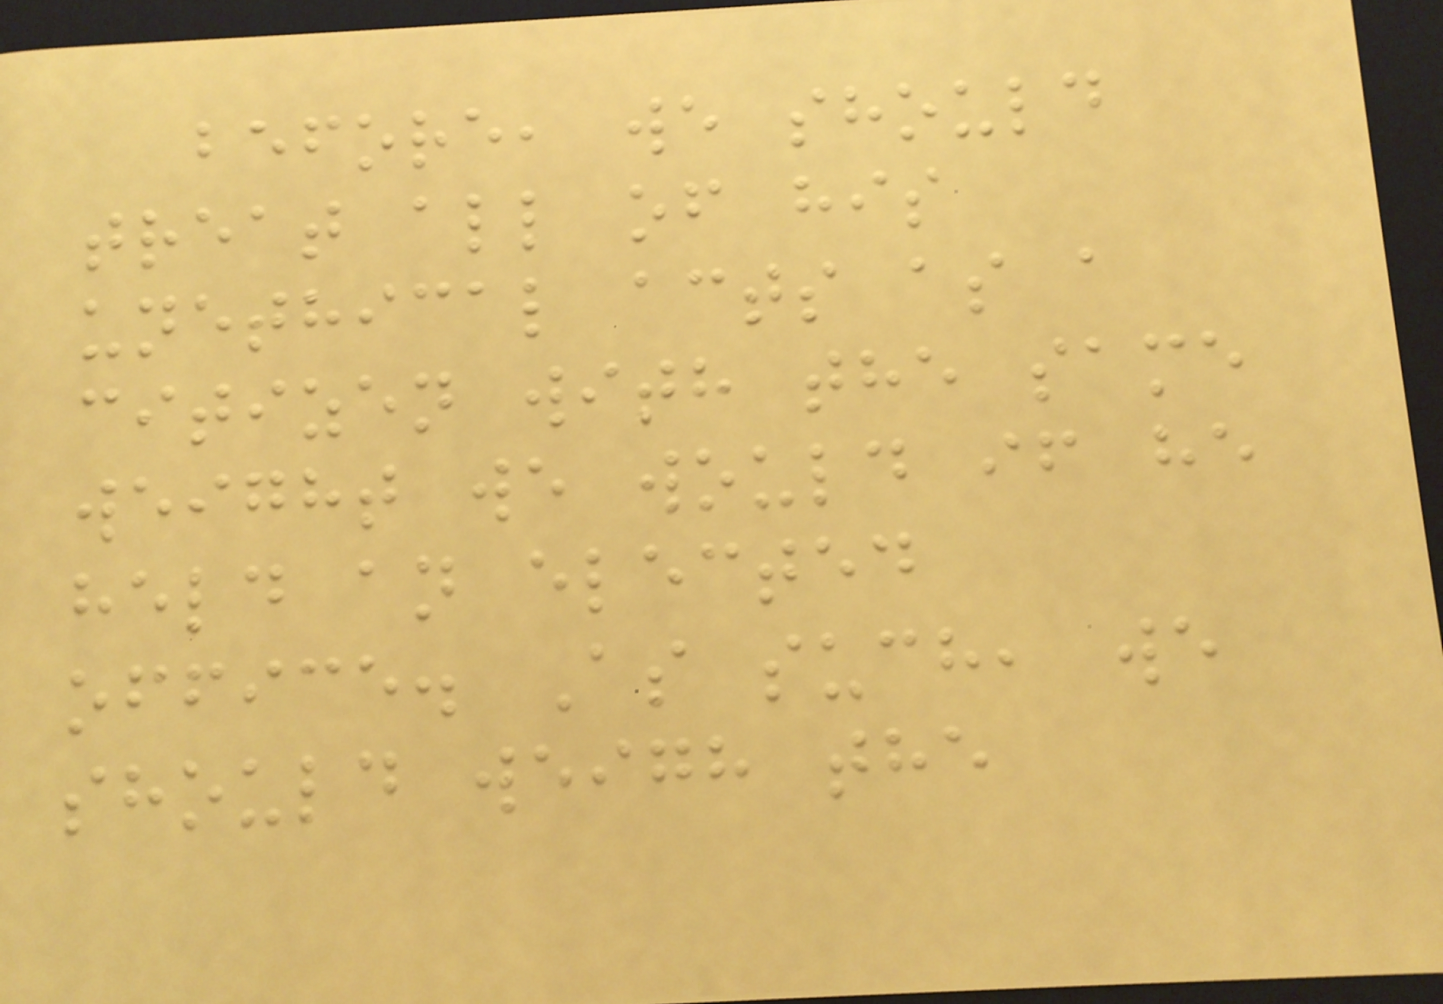before, we should
treat all of his
unethical acts as a
citizen with the same
weight we would if he
held an elected
office. As such, we
should weigh the
